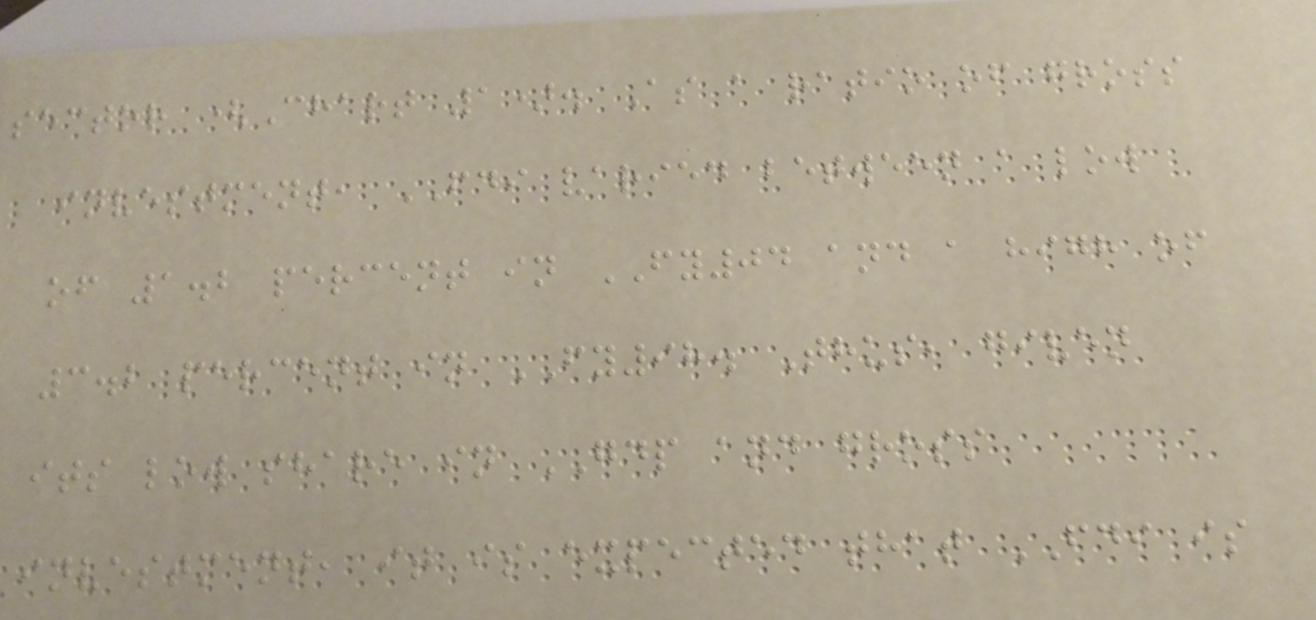sector (Chart 1). As a ratio of gross
investment, FDI varied between a low
of 1.2 percent in FY04 and a high of
3.2 percent in FY98. Thus, given
its low share in GDP and gross
investment, it is expected that FDI is
